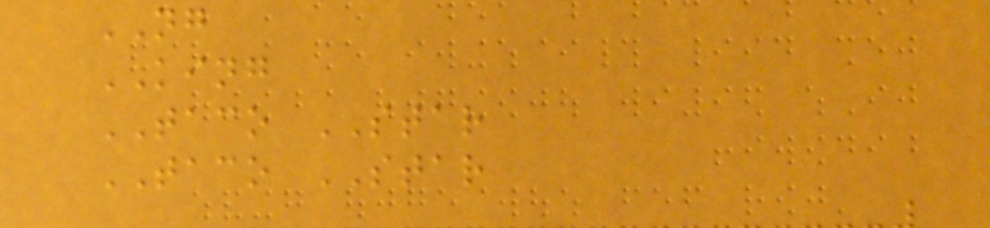NG
KING
TACO STAR
TACO STAR
